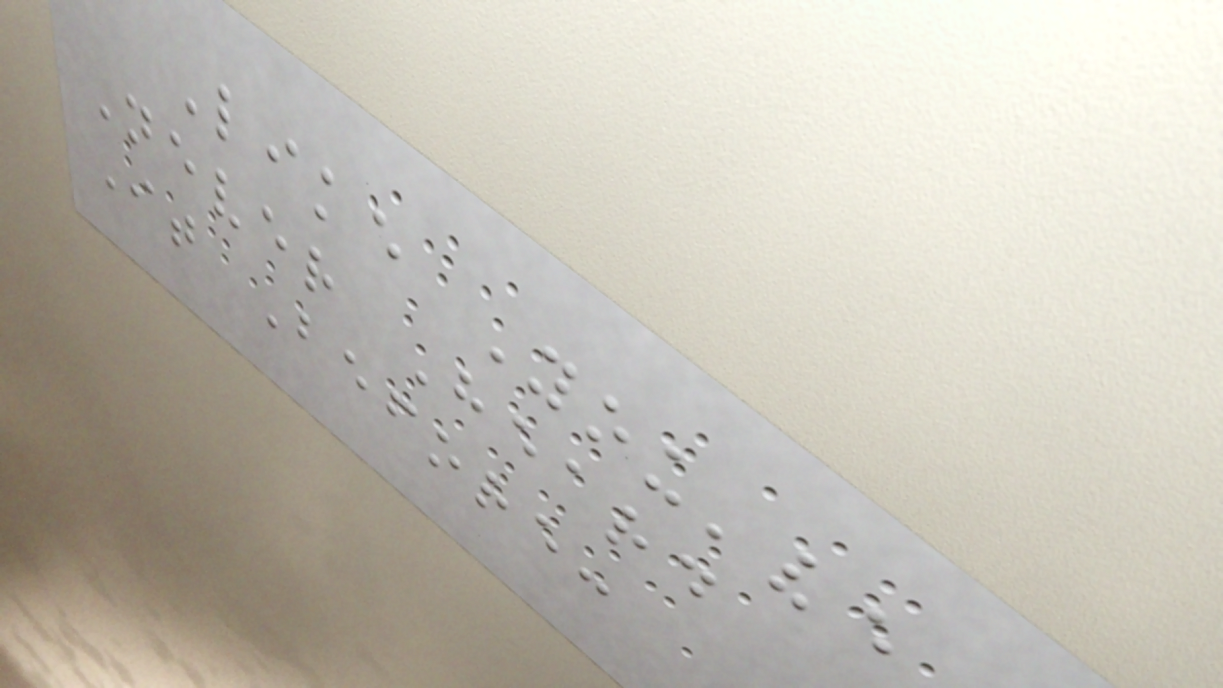Like You've
Never Heard
It Before:
